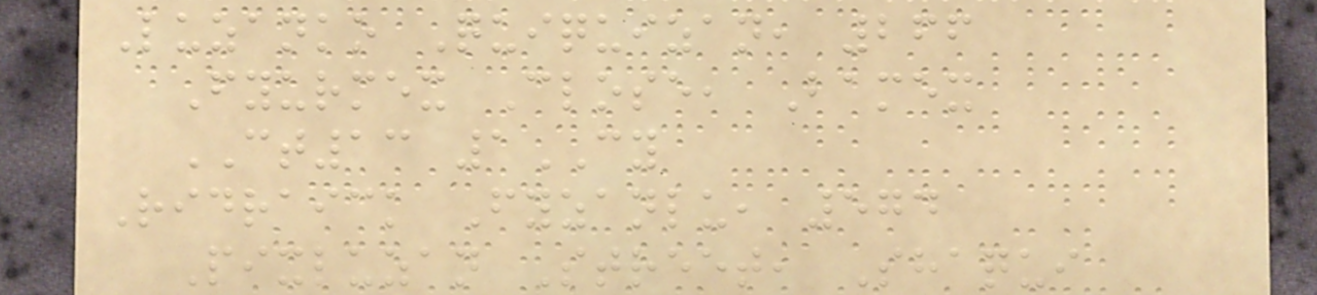Luzanko Quiquizan, 266
Fyurmex Close, Bamex
CT13 1CY
Ridraick Fyzanlu, 574
Pixluzan Street, Shaqui
